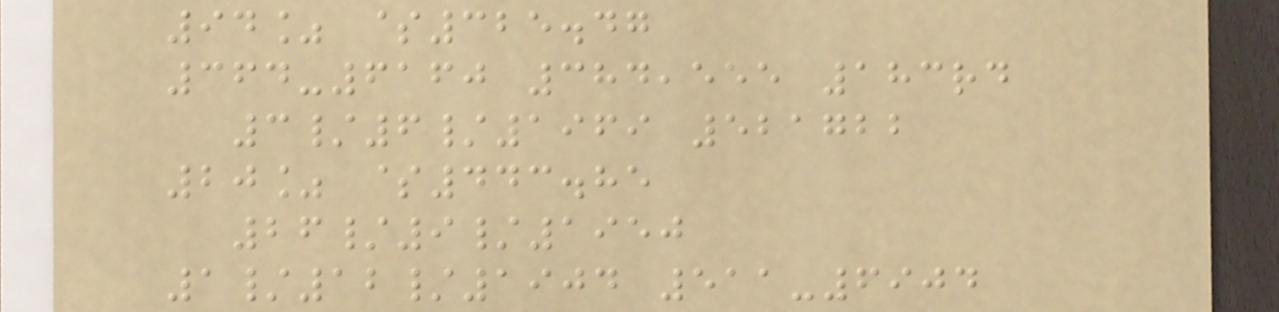94% $325.47
364-6160 384,555 183rd
3/6/1969 521722
20% $443.85
26/9/1950
1/12/1904 511-6904
